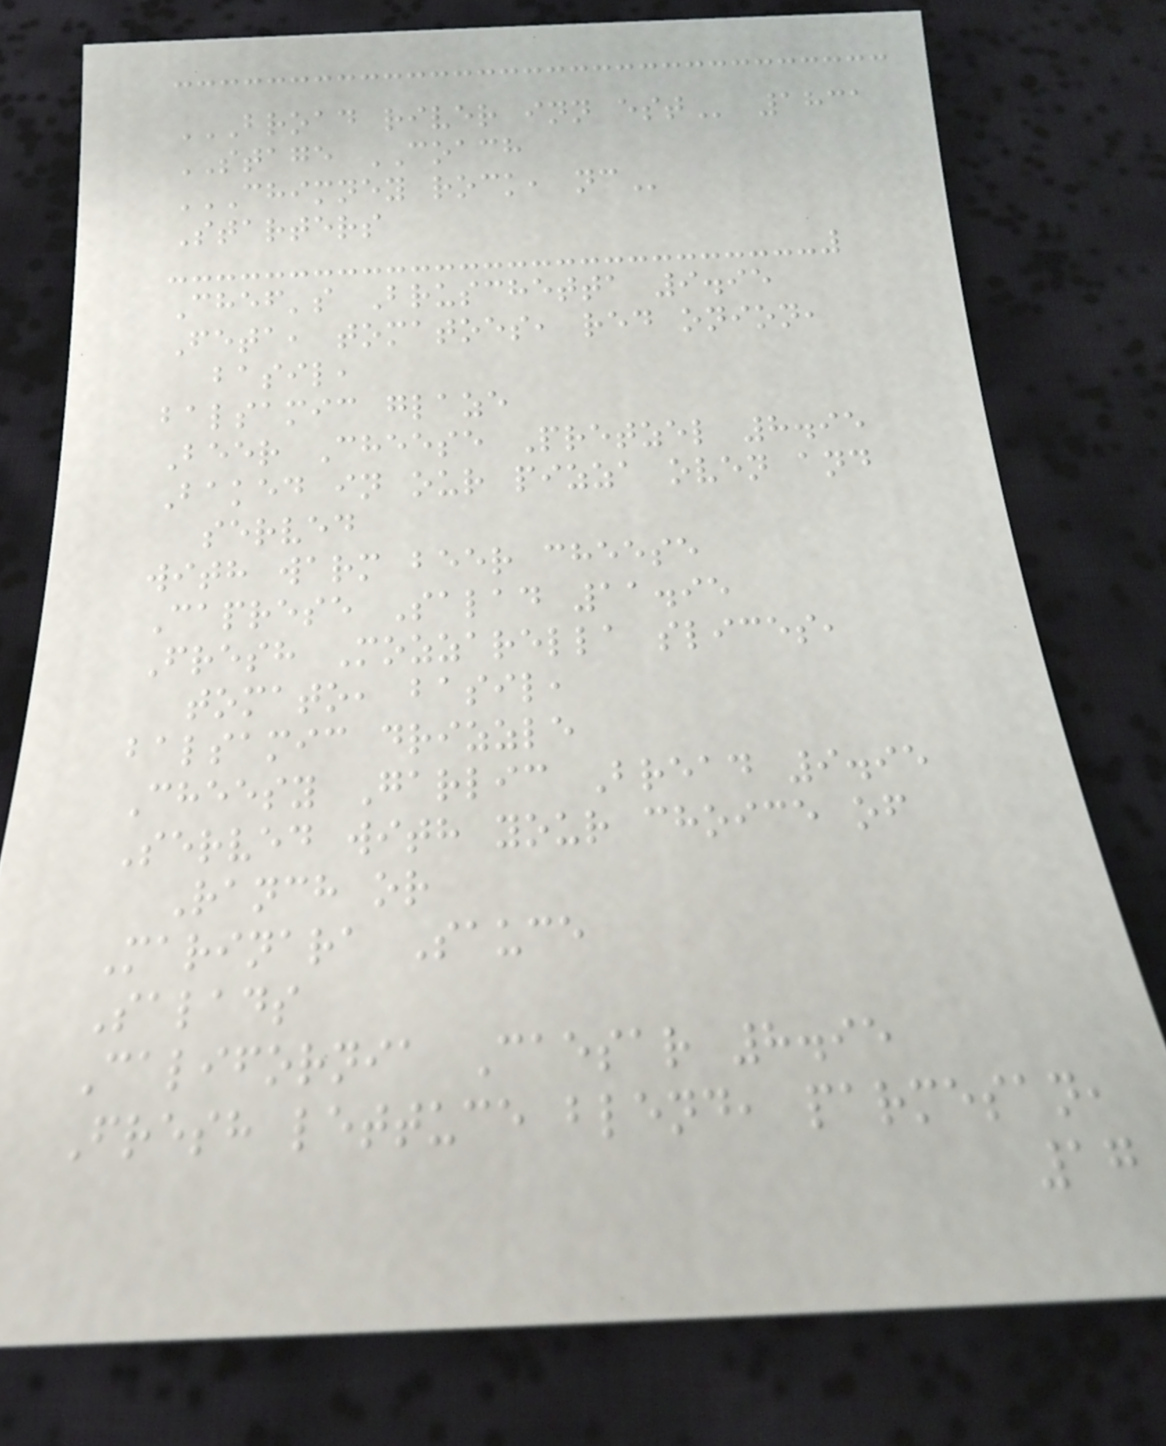BROAD RIVER INN EST 1831
STAGE COACH
CHIMNEY ROCK, NC
Starters
Chef's Bruschetta 9.95
Feta, tomatoes, red onion,
basil,
balsamic glaze
Beer Cheese Pretzel 8.95
Baked in our pizza oven and
served
with warm beer cheese
Caprese Salad 11.95
Fresh Mozzarella slices,
tomato, basil,
balsamic drizzle
Cheesy Garlic Bread 9.95
Served with your choice of
Ranch or
Marinara Sauce
Salads
California Caesar 8.95
Fresh lettuce blend, parmesan,
17
